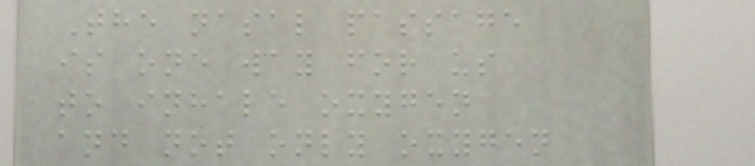The nasal passage
is one way for us
to inhale oxygen
and not only oxygen
